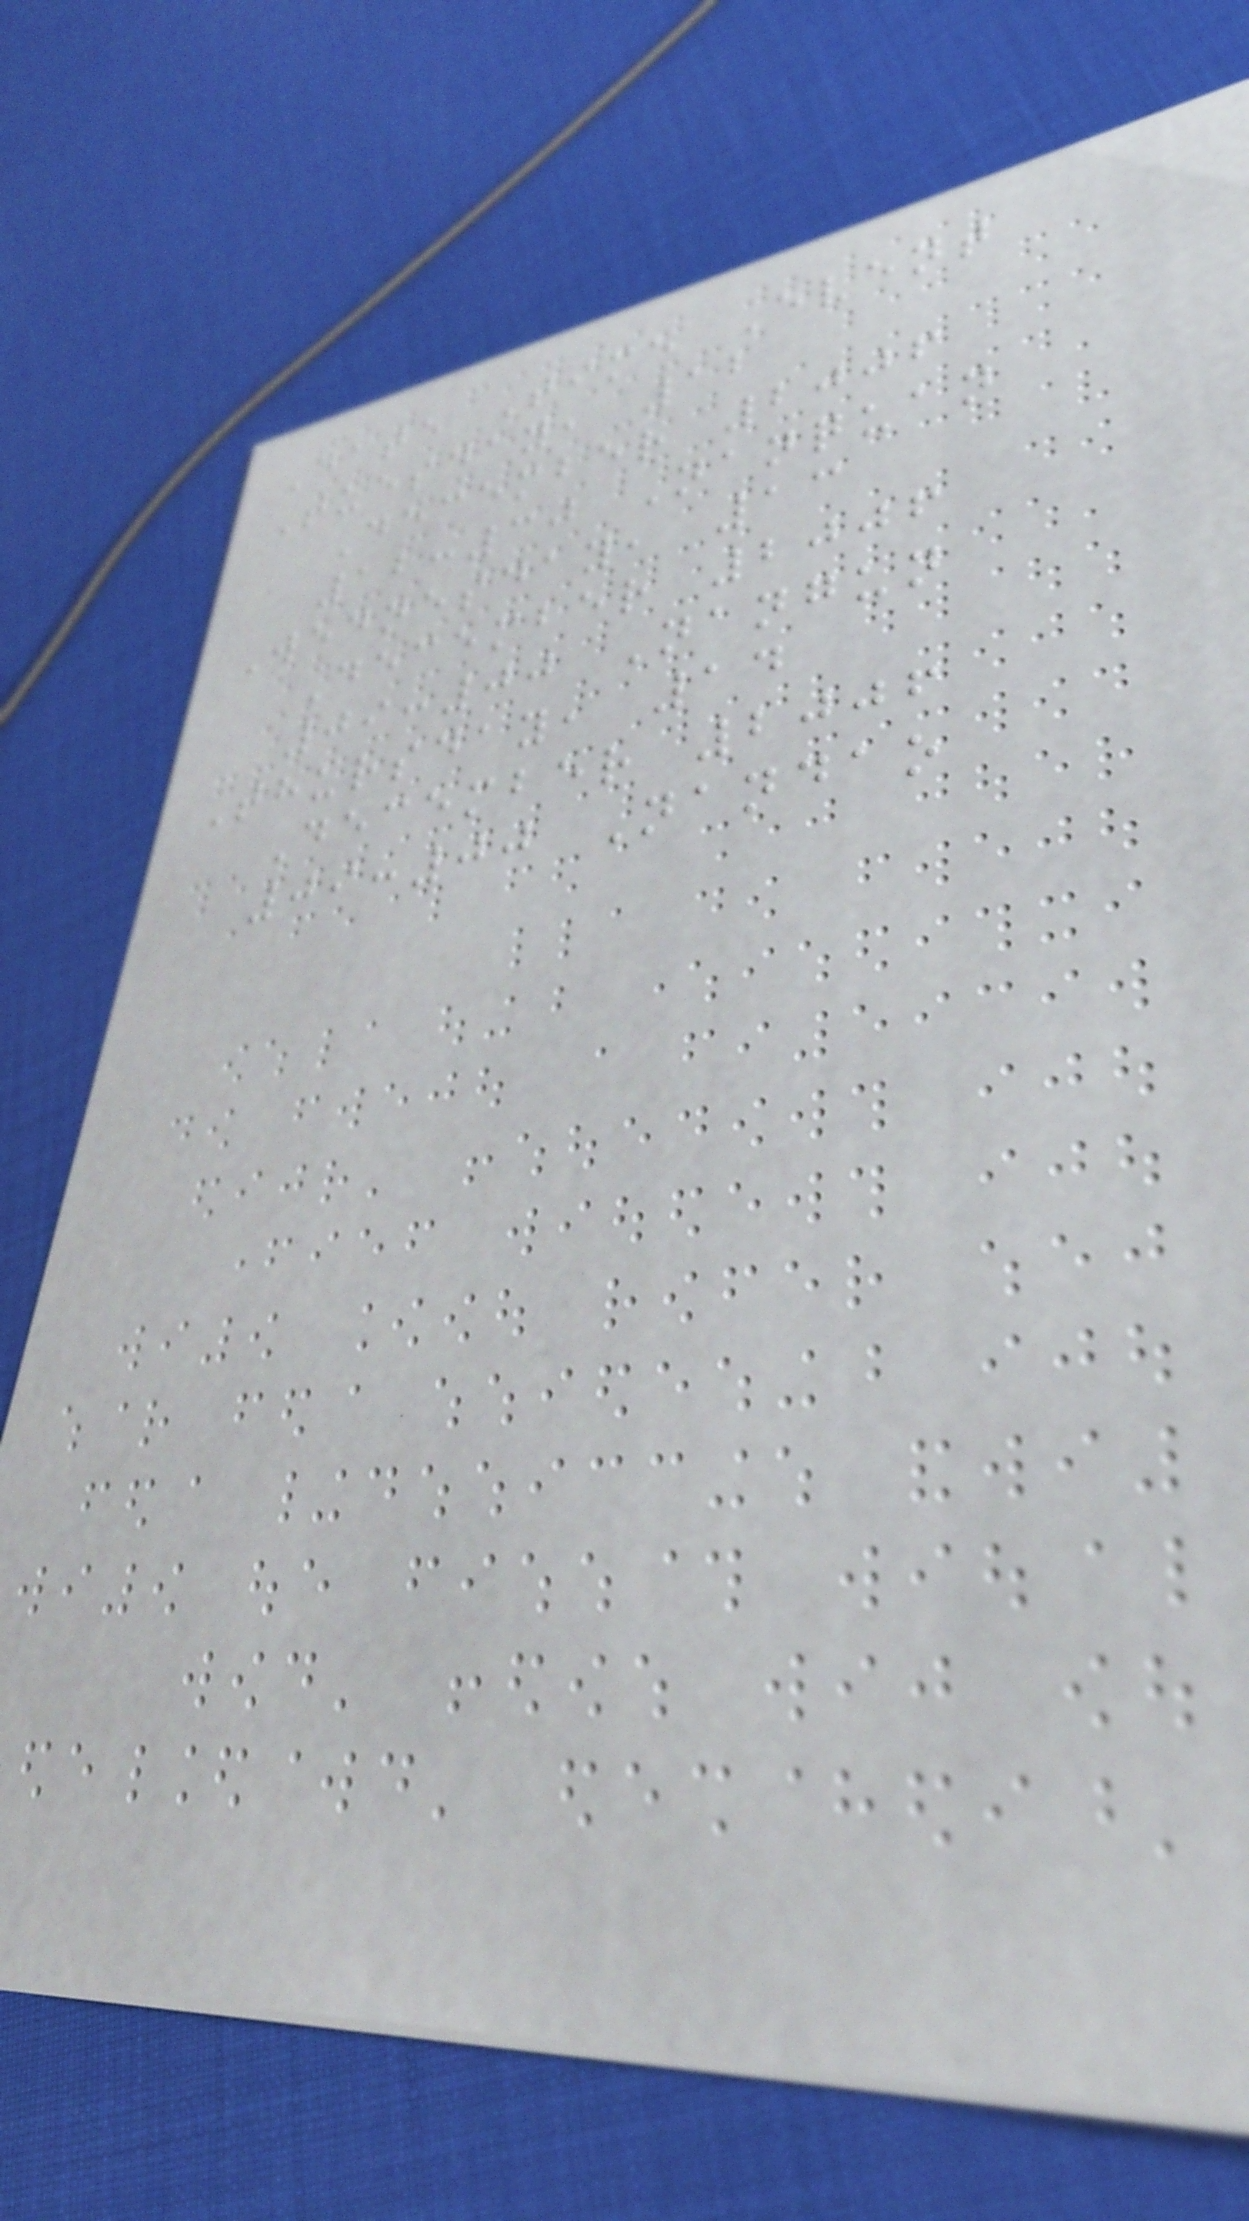Date Time Event
Tuesday, 12
December 2006
12:30 Nanquan
Wednesday, 13
December 2006
09:00 Nangun
Thursday, 14
December 2006
09:00 Nandao
